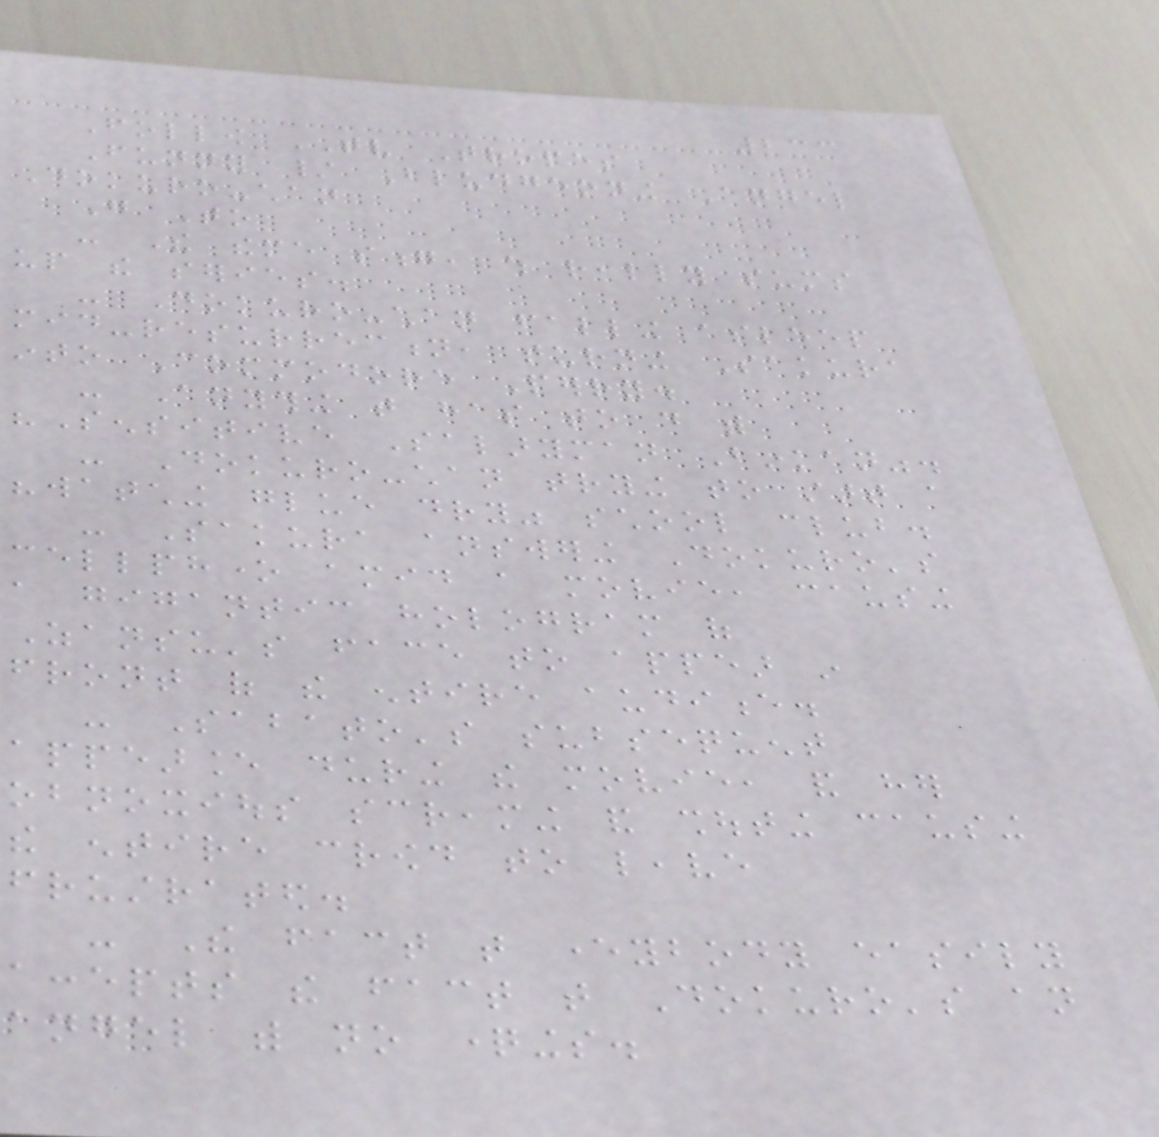233
Follow TV Tropes
Funny / Bludgeoning Angel
Dokuro-chan
Go To
- The theme song, which really sums
up the series.
- Dokuro-chan falling asleep
mid-resurrection, turning Sakura
into Commodore Perry.
- Anything that has to do with
"Sensitive Salaryman Binkan".
- Dokuro-chan trying to start a
"watching glue dry" school club.
- Sakura answering Dokuro's
cellphone amid a movie, causing
a gigantic hologram of
Zansu's face to appear in
front of the entire audience.
- Sabato's subsequent
appearance during the movie, and her
obnoxious screaming and shouting causing
the entire crowd to leave
frustrated.
- The fact that everybody easily
accepts the fact that Dokuro's an
angel with no questionings.
